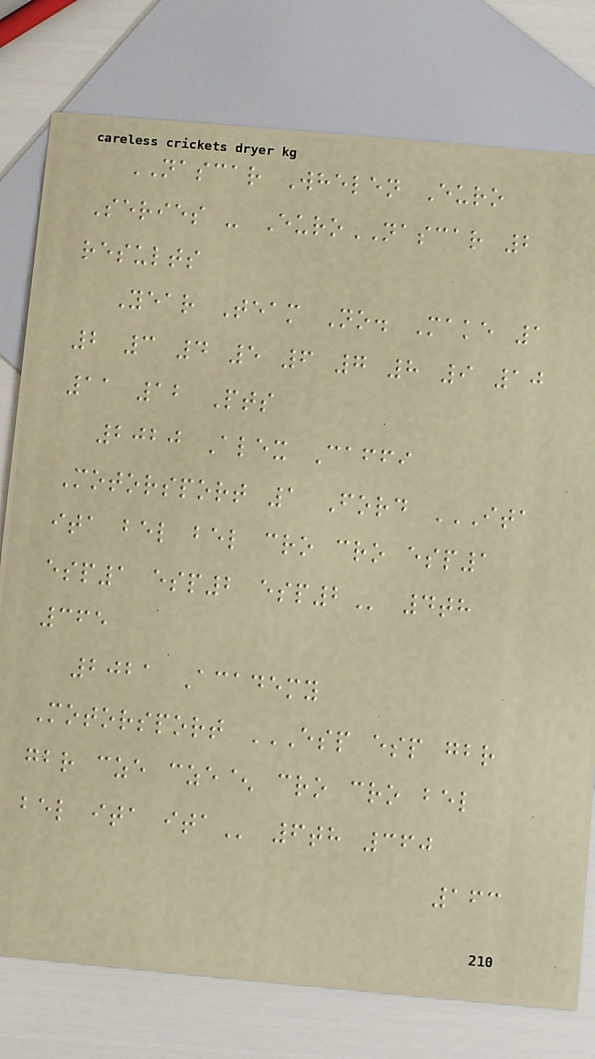NASCAR Whelen Euro
Series - EuroNASCAR 2
results
Year Team No. Make 1
2 3 4 5 6 7 8 9 10
11 12 Pts
2020 Alex Caffi
Motorsport 1 Ford ITA
ITA BEL BEL CRO CRO ESP1
ESP1 ESP2 ESP2 4th
365
2021 Academy
Motorsport ESP ESP GBR
GBR CZE CZE^ CRO CRO BEL
BEL ITA ITA 6th 360
163
